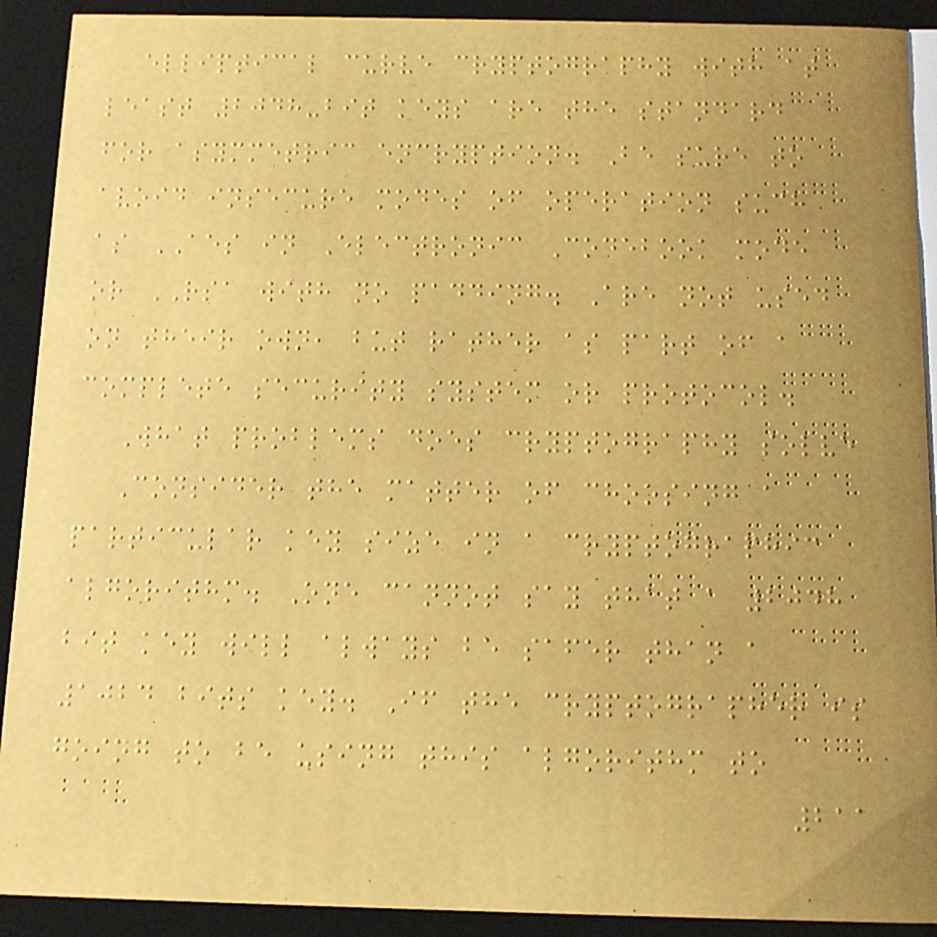elliptical curve cryptography with at
least 2048-bit keys are the standard
for asymmetric encryption. Be sure to
avoid insecure modes of operation such
as AES in Electronic Codebook mode
or RSA with no padding. Are not used
on their own, but rather as part of a
complete security system or protocol.
What problems does cryptography solve
Consider the matter of choosing a
particular key size in a cryptographic
algorithm. One cannot say that a 2048
bit key will always be safer than a
1024 bits key. If the cryptographer is
going to be using this algorithm to
211
